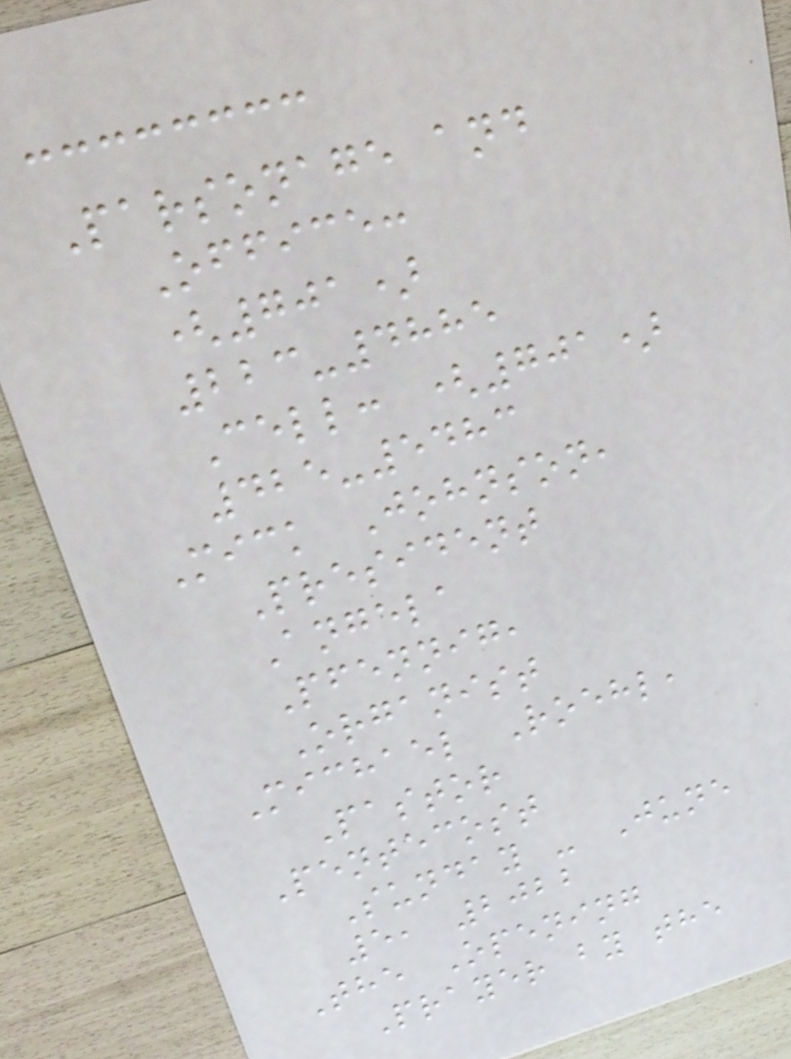Parsonage and
Office:
(701)
223-4885
Cell: (701)
425-5483
Mick Johnson,
President
Angela
Pfennig,
Organist
Michael Roehl,
Pastor
Pentecost
Sunday - June
5, 2022
The Opening
Prayer by the
